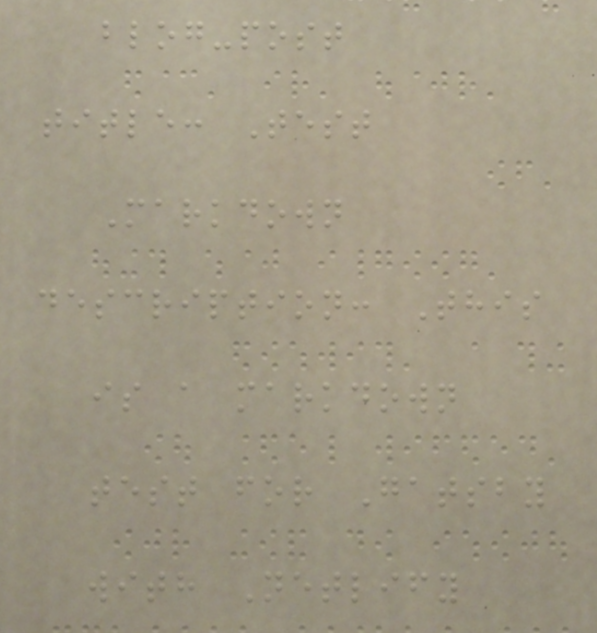blog-post
title: Test
Markdown
description: This
is a markdown
test for Gatsby
with Netlify
